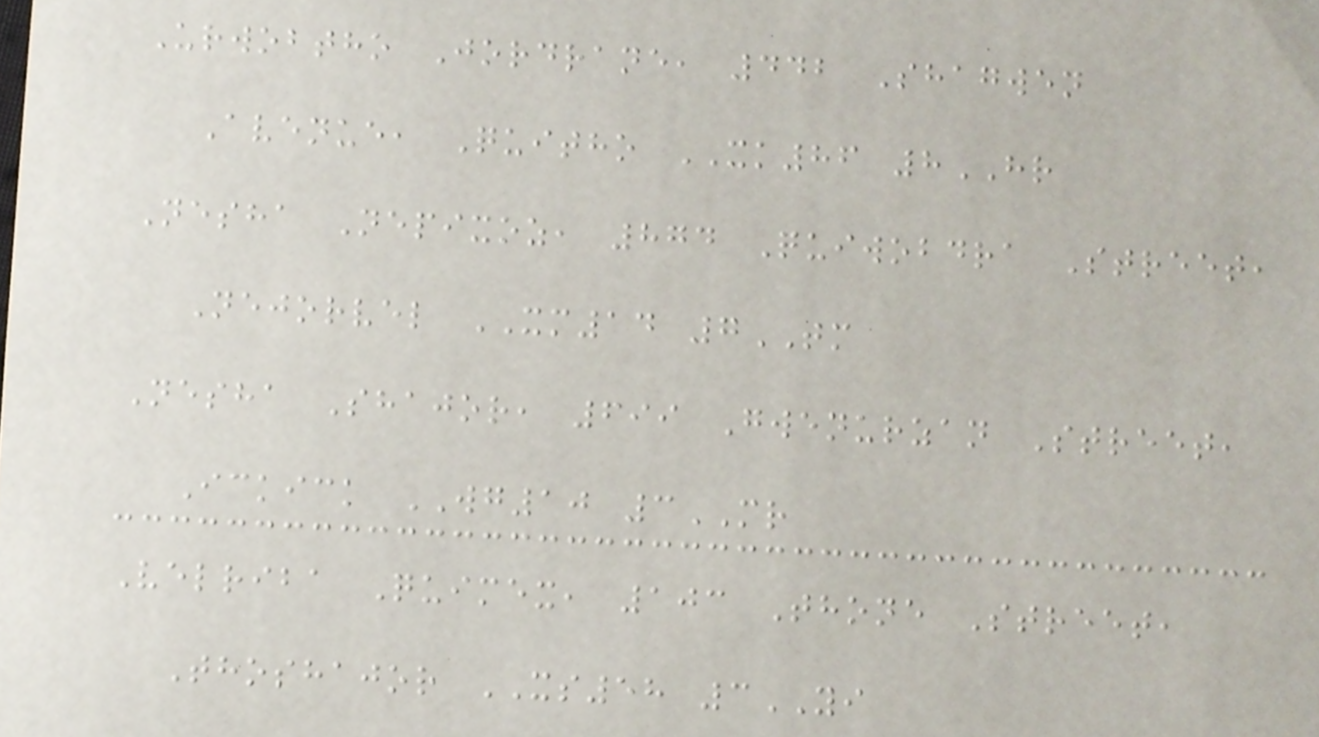Urwobtho Jordrane, 442 Shagwen
Avenue, Quitho XK86 8HR
Nesha Nepixoz, 874 Quiwobdra Street,
Nejorvel XM14 7TM
Nesha Shajor, 699 Gwenurzan Street,
Ickick WG10 3MR
Velriba Quimex, 103 Thone Street,
Thoshajor XS58 3YI
